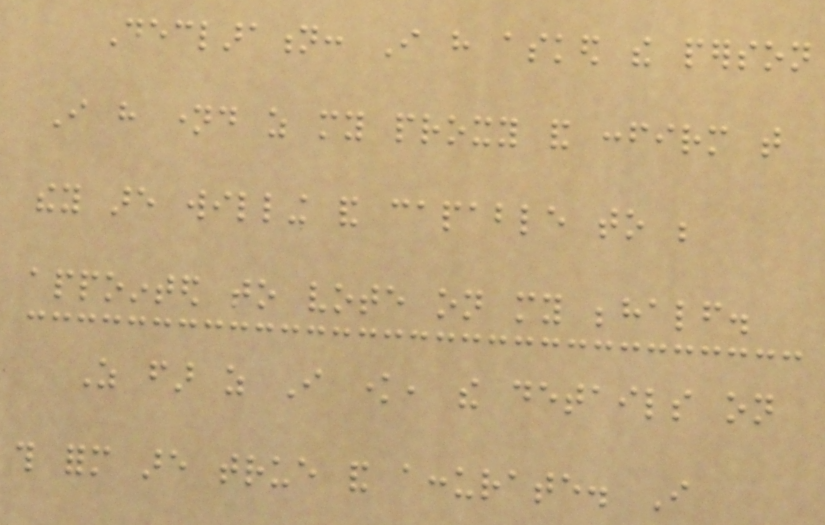Declaration: I have asked the person
I have named as my proxy and confirm that
they are willing and capable to be
appointed to vote on my behalf.
As far as I know, the details on
this form are true and accurate. I
